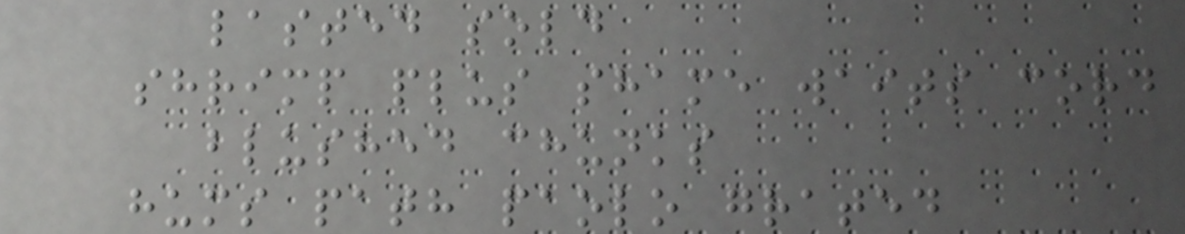lasted sold
shrimp plus shame waits cord
blushed chunks
hums path paolo grated
